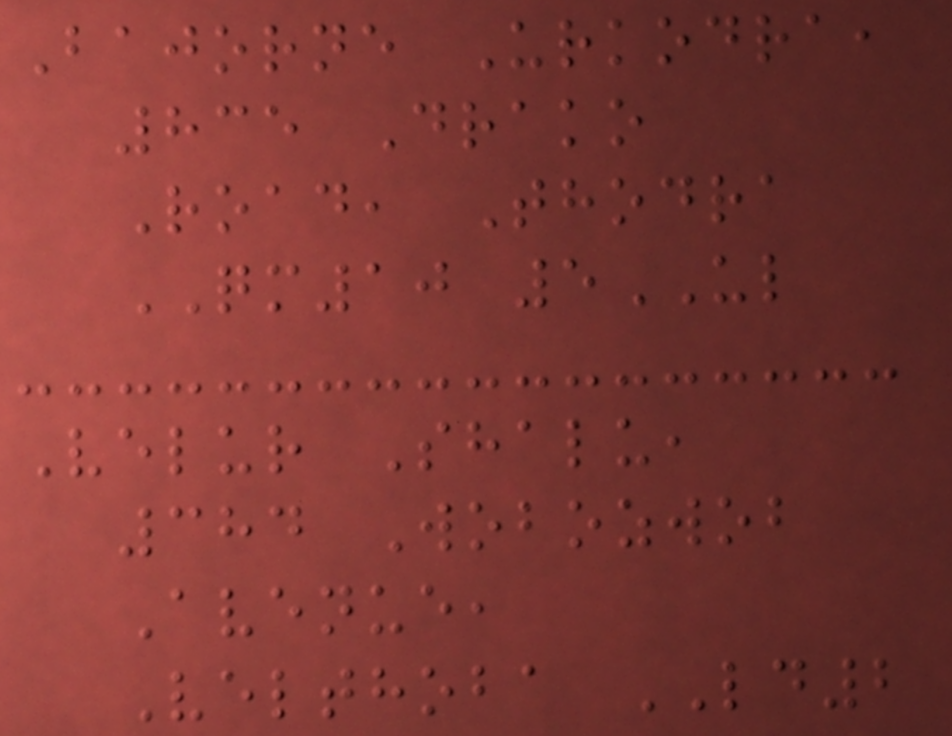Bajorne Urkodra,
835 Drako
Road, Thodra
QM10 5UL
Velur Shalu,
384 Wobozwob
Avenue,
Velthoba LD2
